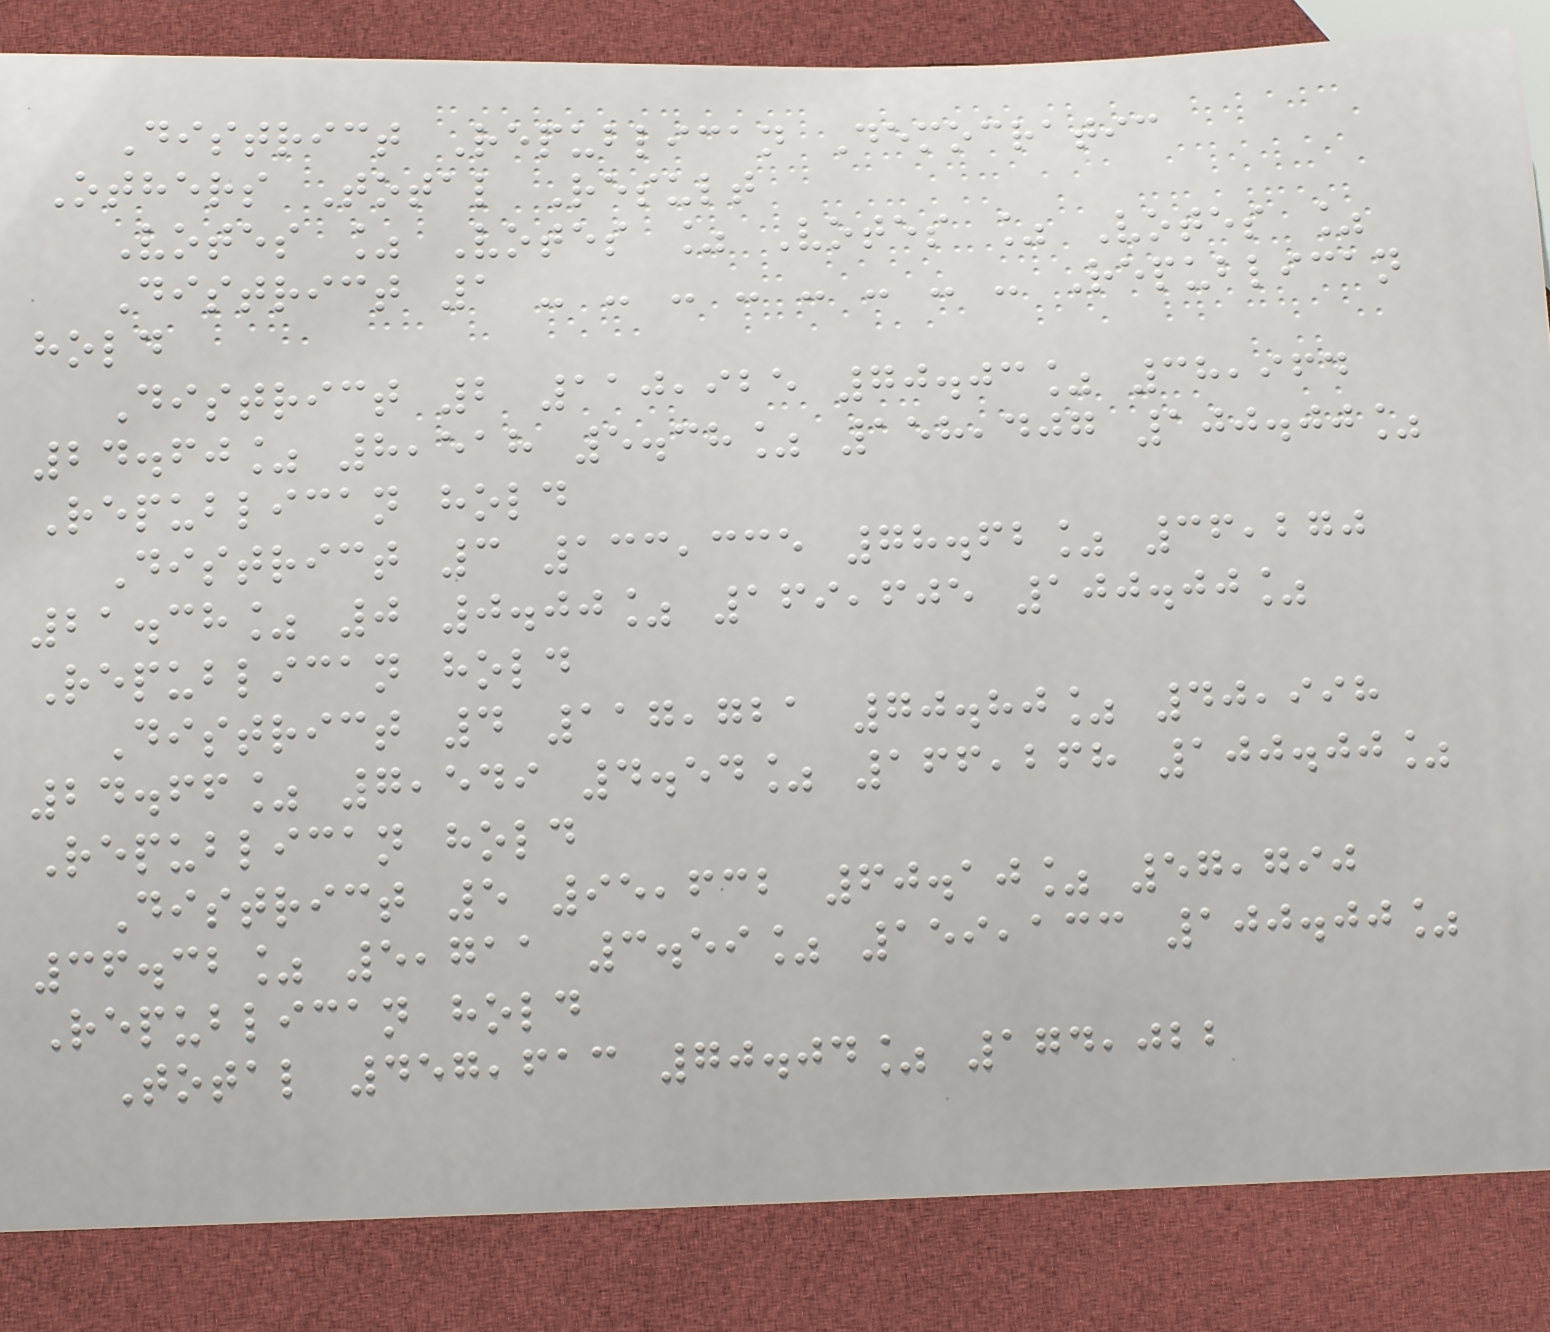District Republican Democratic
Others Total Result
Votes % Votes % Votes % Votes %
District 1 - - - - - - - - Republican
hold
District 2 110,925 70.03% 38,964
24.60% 8,518 5.38% 158,407 100.00%
Republican hold
District 3 133,335 78.62% 36,270
21.38% 0 0.00% 169,605 100.00%
Republican hold
District 4 117,721 70.80% 40,998
24.66% 7,549 4.54% 166,268 100.00%
Republican hold
District 5 95,632 60.10% 57,790
36.32% 5,711 3.59% 159,133 100.00%
Republican hold
Total 457,613 70.04% 174,022
